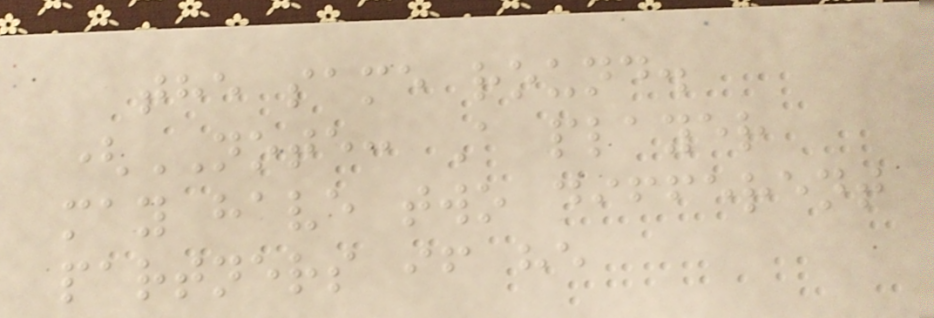the same round.
(NOTE: A player
may have two different
partners if he
